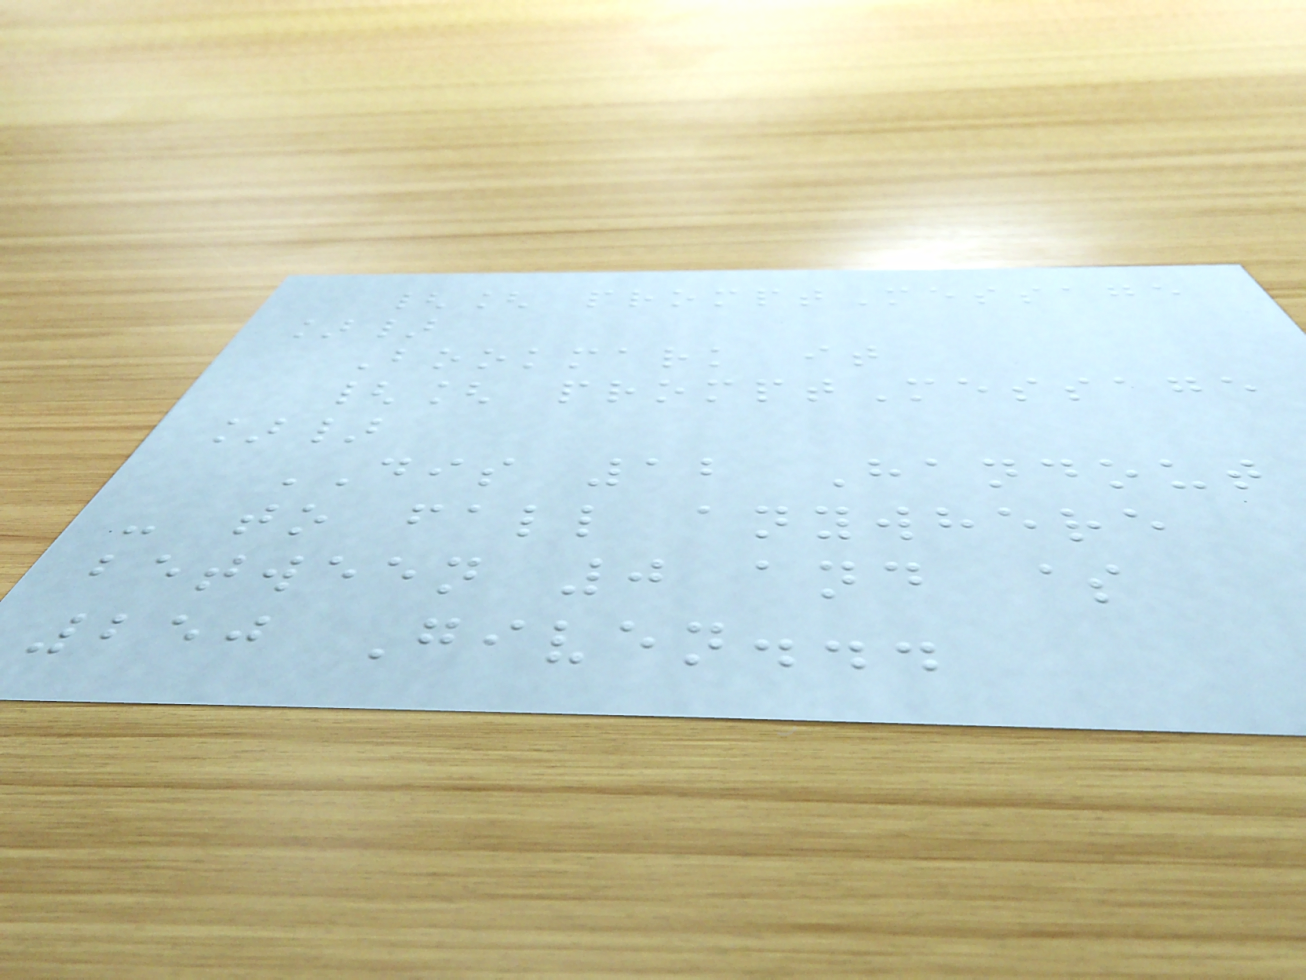{[ promptMessage
]}
Bookmark it
{[ promptMessage
]}
DIS 12 Handout
- to fall anywhere
between 0 and $
250 Given...
